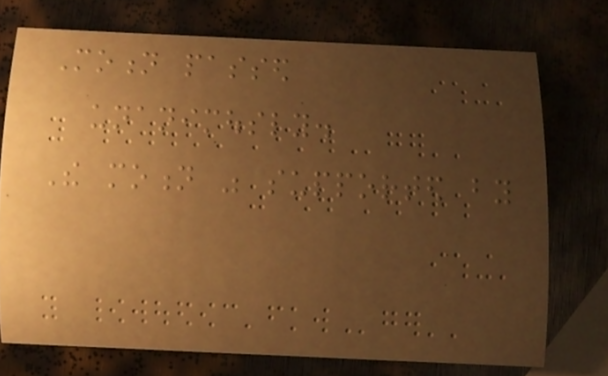Motion passed
unanimously.
The motion was supported by
